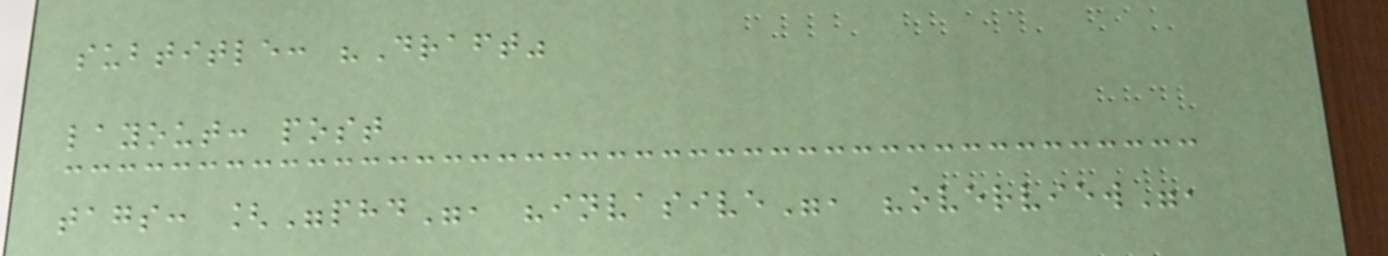subtitle: "Draft"
layout: post
tags: ["phd", "invasive", "overview",
